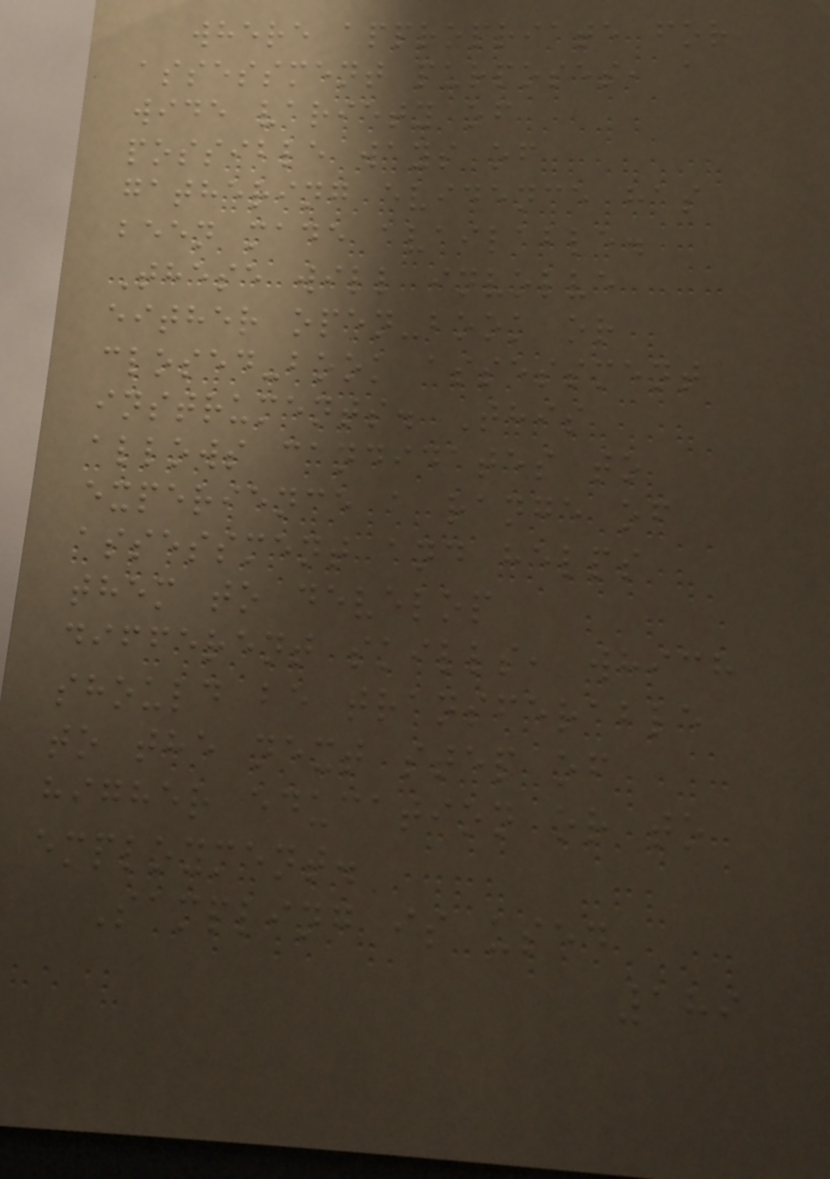where appropriate for
assessment purposes, a
wide variety of
possible ways of
gathering evidence has
been made available.
These will involve
either open-book or
closed-book assessment
instruments. This
allows candidates to
experience a range of
assessment and helps
them to develop
different skills, which
should be transferable
to the next step of
higher education or to
employment.
Sampling is used
189
